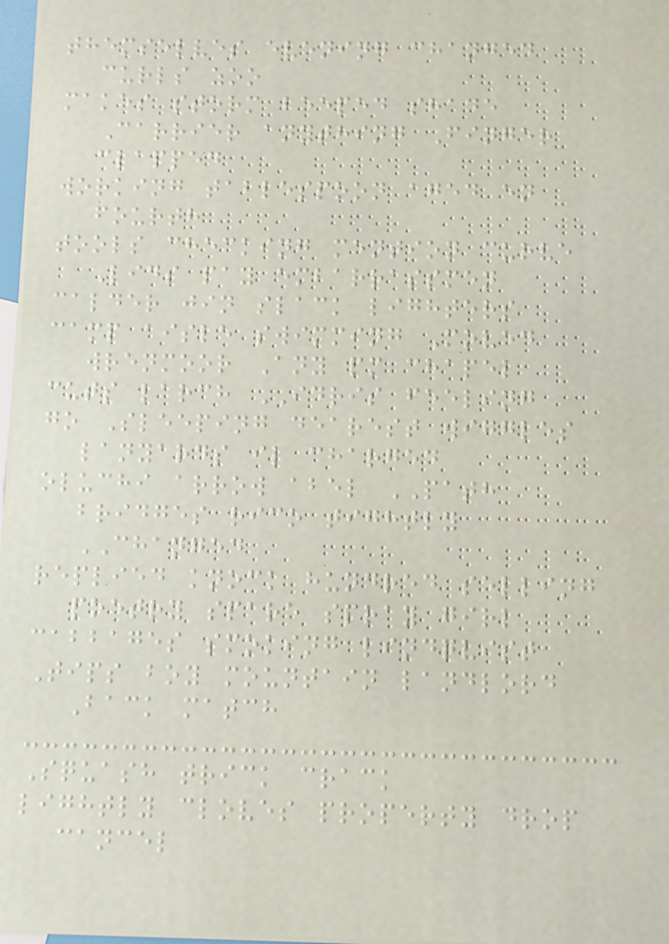themselves evening changed
curls zoo
makes storm beeped shade
Carrier anything Finger
clapped
working tablespoon aged en
fourth
tools checking mention curve
Lids pay embarrassmen
calder jin slack lighters
camp aisle swimming Moved
wrenmoor Any pm chapel
cuts larch IDRIS feeling
go Sleeping dearest wiggles
lanyards il charged
oluchi arrow abel PATH
bridges rico tightly
CHANGED
replied knock hundred selling
poetry spare spray girl
cabbages smoking lindqvist
Tips boy mountain landlord
Back match
Squash trick crack
lightly cloves property drop
cancel
